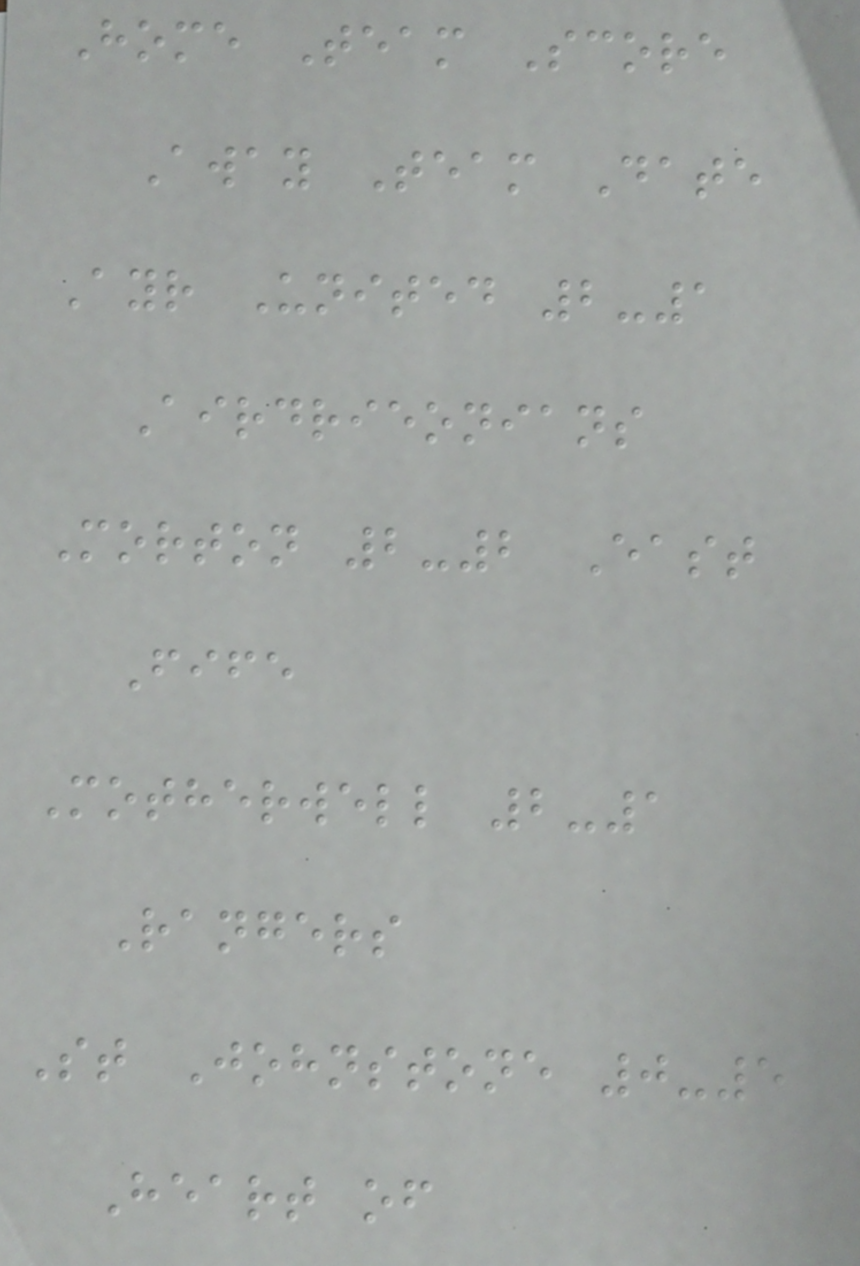Home Team Score
Away Team Date
Ayr United 2-1
Airdrieonians
Morton 2-2 East
Fife
Motherwell 2-1
Rangers
St Johnstone 0-5
Heart of
